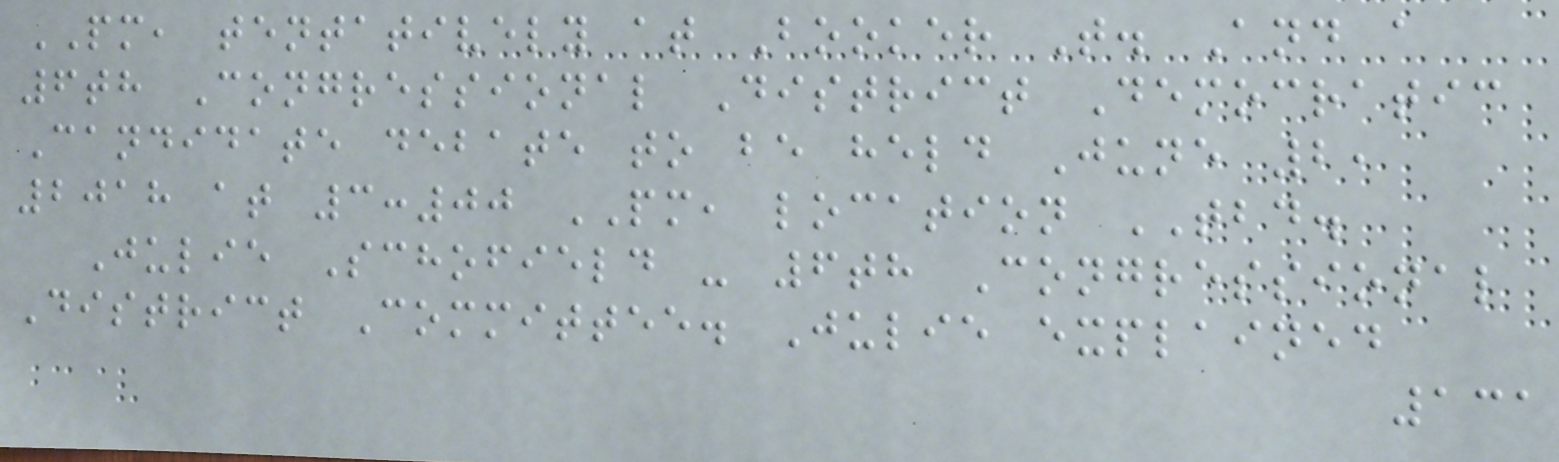PM, tentatively at Booker T. And a
6th Congressional District Democratic
Candidate debate to be held June 2,
2018 at 3:00 PM, location TBD.
Julie Schofield - 6th Congressional
District Committee. Julie explained
131
